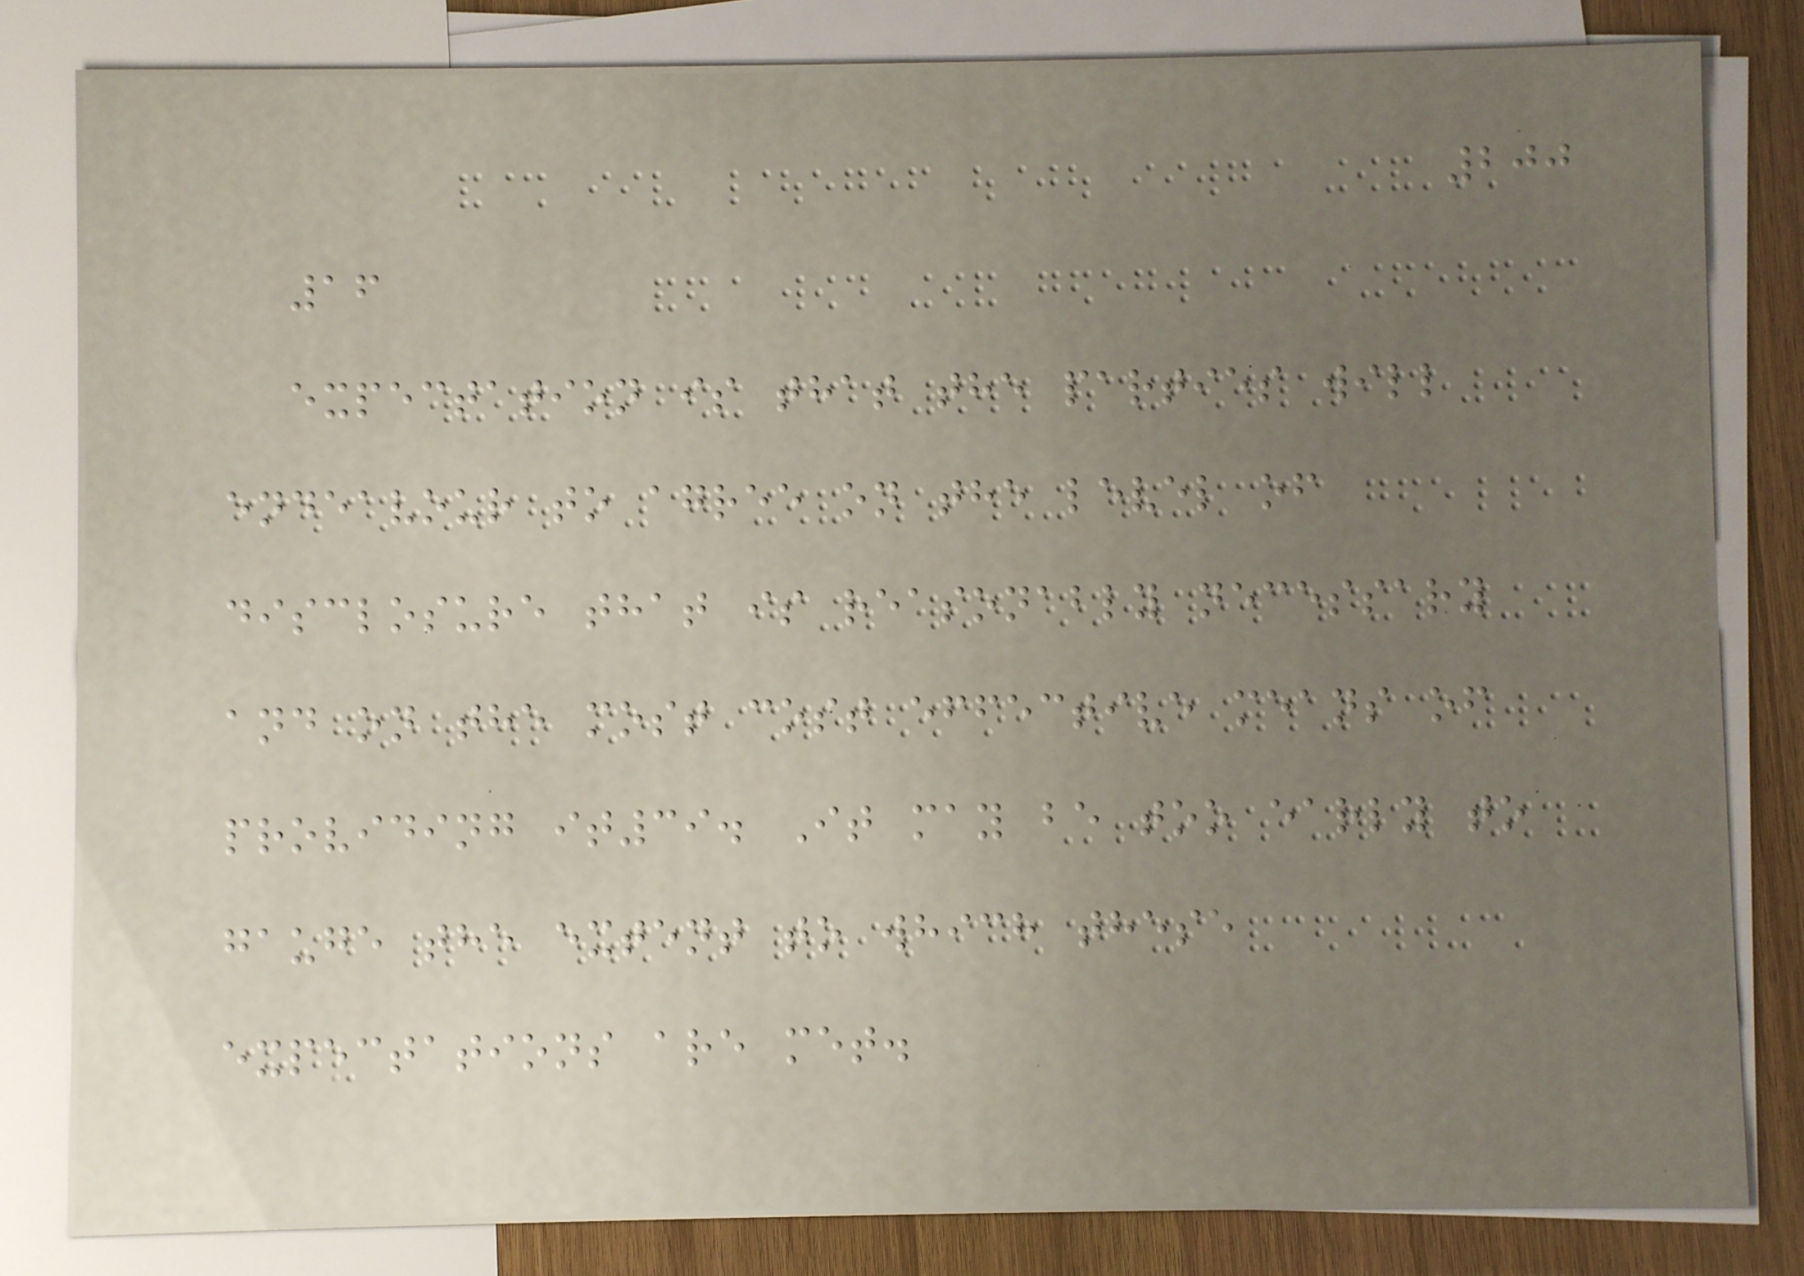200
16
expectation is that the parties will
endeavour to agree on the level of
disclosure that is reasonably necessary
and on the most cost effective means of
providing it39. It may be too early to
gauge the extent to which these
expectations are met.
